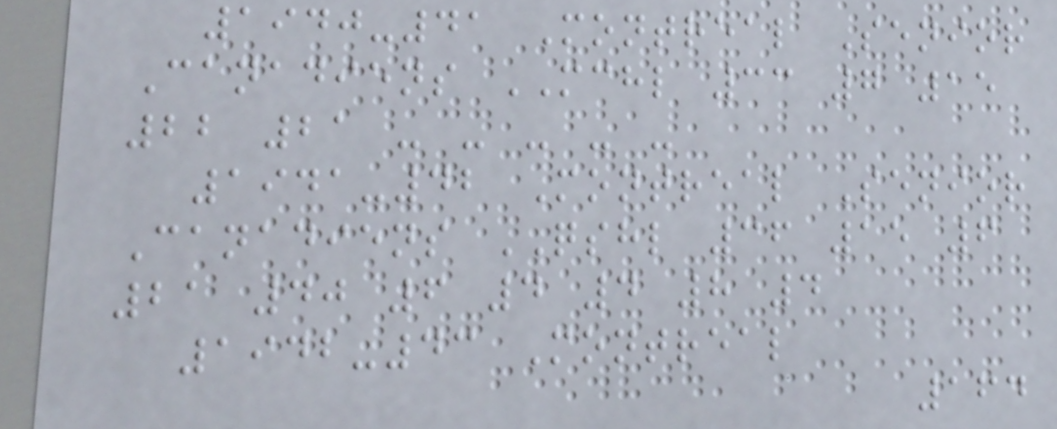1940-41 Montreal Senior
Canadiens MCHL 33 7 15
22 21 - - - - -
1941-42 Montreal Senior
Canadiens QSHL 36 15 6
21 40 6 4 4 8 4
1942-43 Montreal
164
